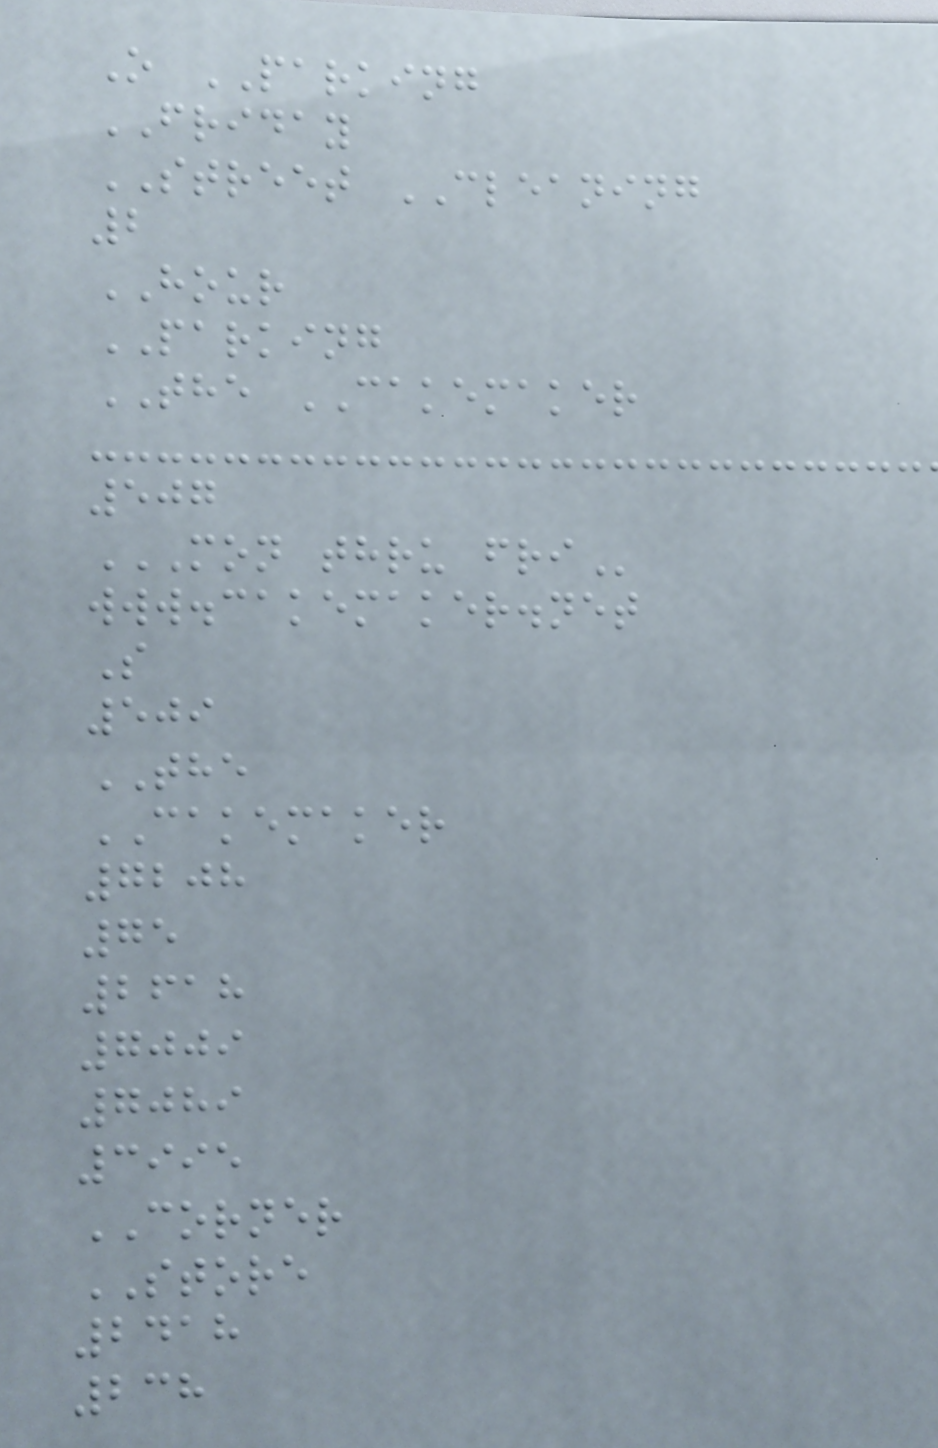O PARKING
FRIDAY
STREET CLEANING
2
HOUR
PARKING
THE CAKEMAKER
507
MON THRU FRI
www.cakemaker.net
S
509
THE
CAKEMAKER
7208
75
2618
7009
7089
3995
CORNER
STORE
2418
238
